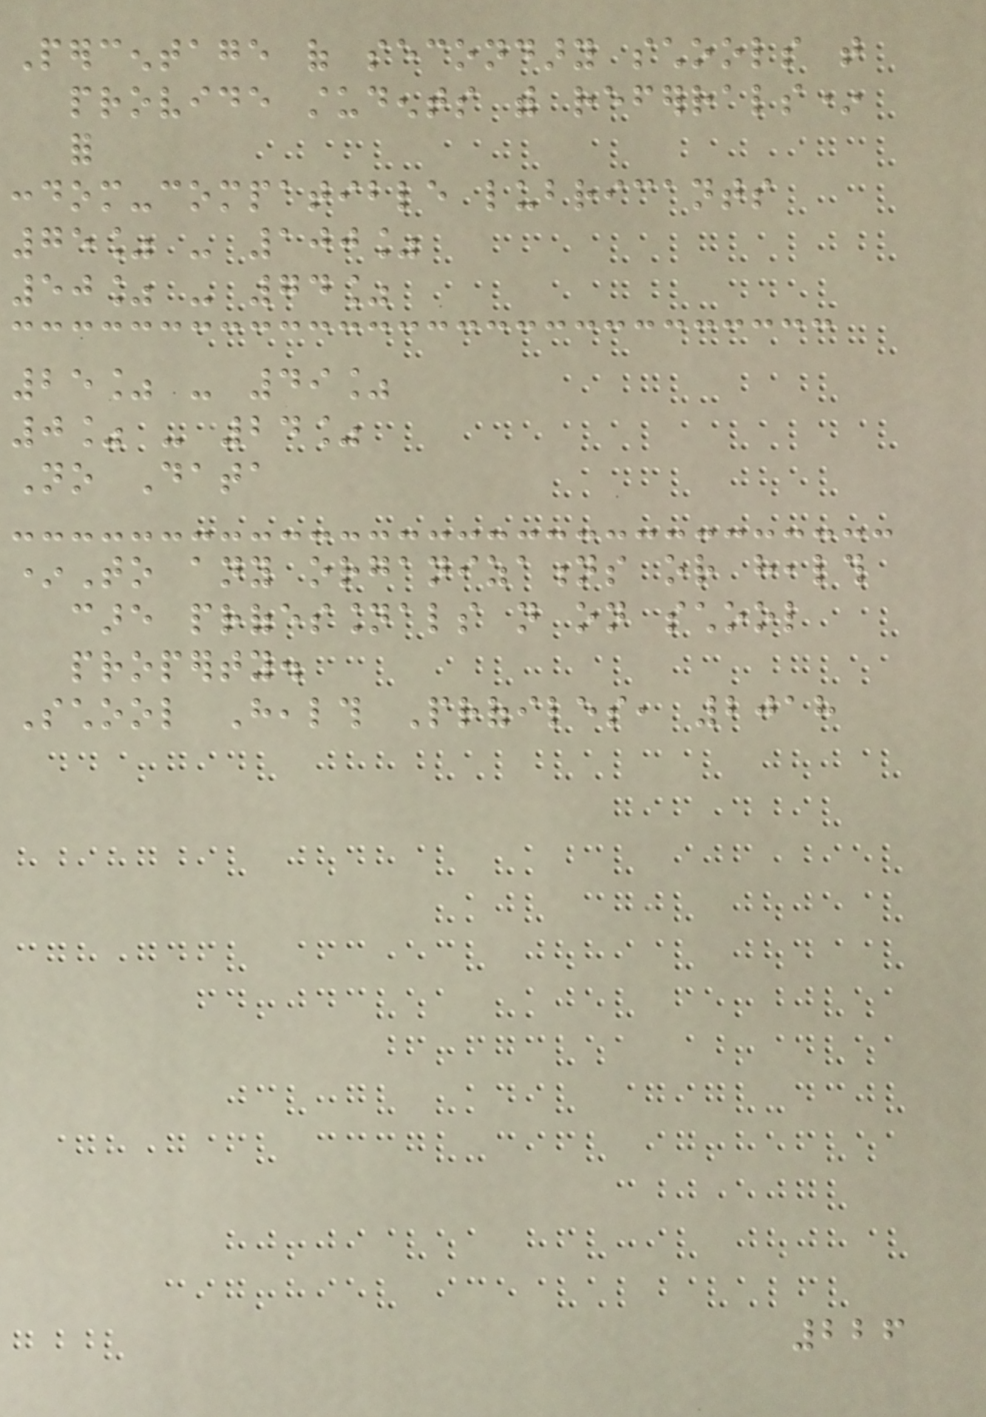Percentage of secondary schools that
provide students with referrals*
for
condom-compatible lubricants
75% - 100%
50% - 74%
25% - 49%
0% - 24%
No Data
*To any organizations or health
care professionals not on school
property.
School Health Profiles, 2018
226
